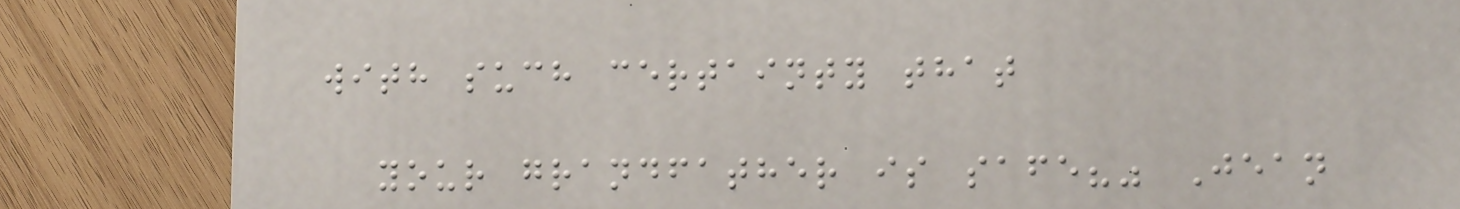with such certainty that
your grandfather is safe?" Jean
